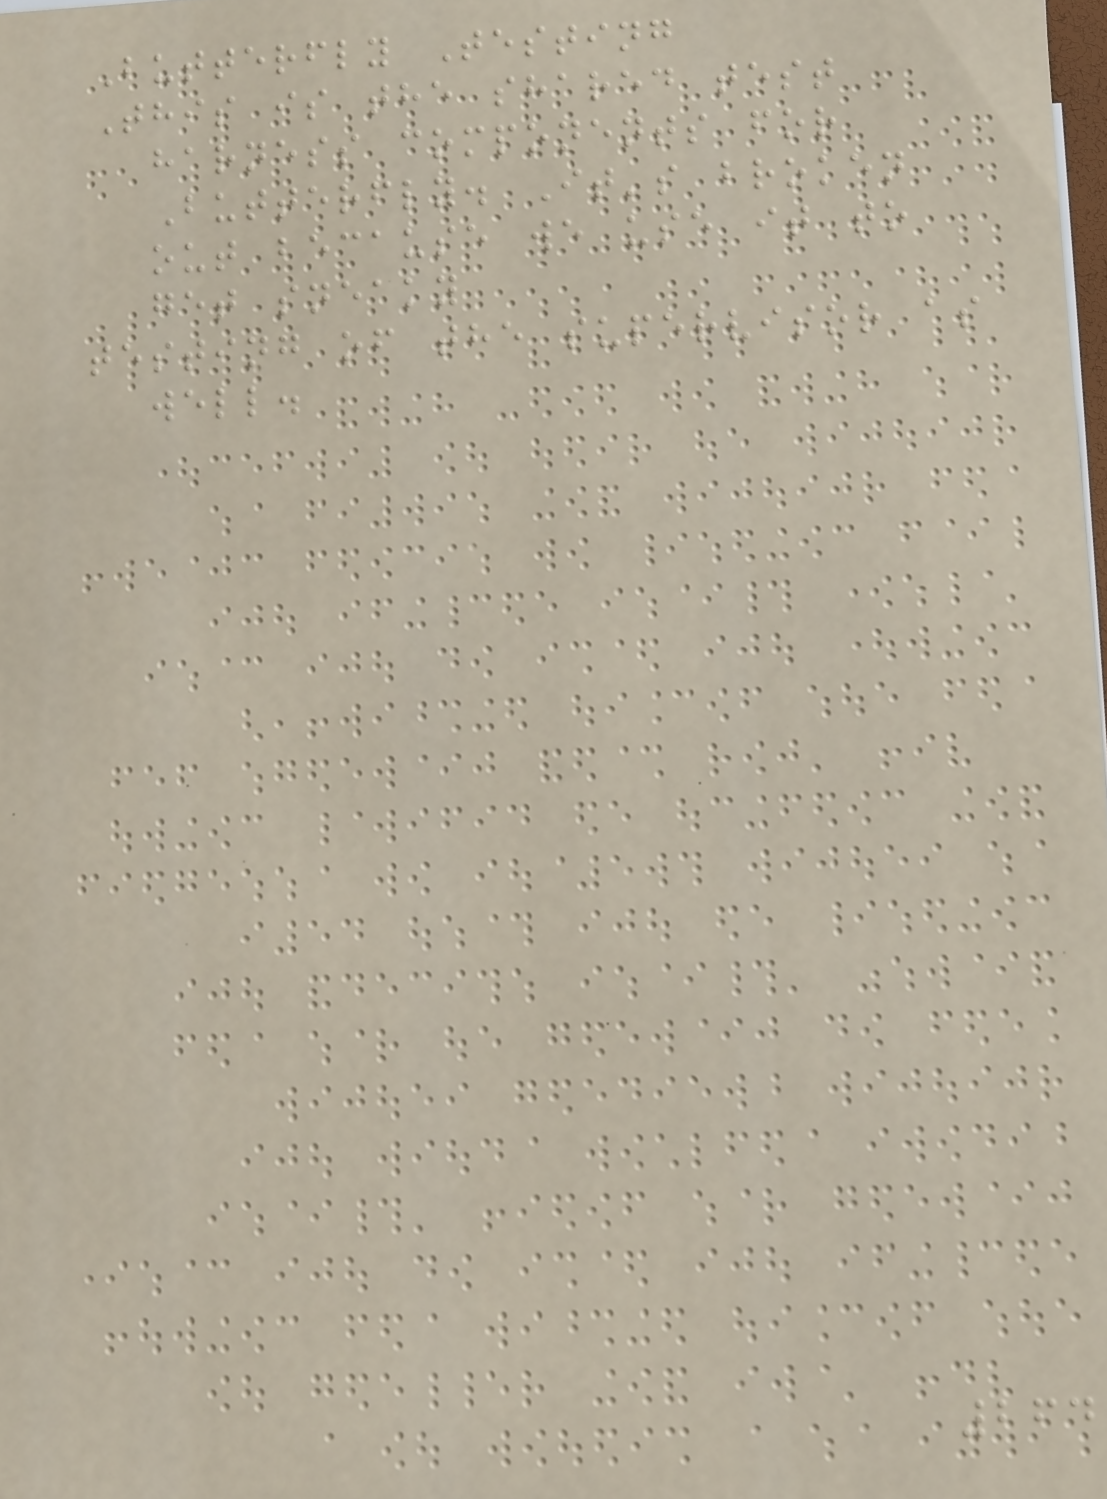Butterfly Testing
This is the shared test
harness components for
Butterfly. It's broken
out because we use it to
get sneaky
testing of the supervisor as
well.
264
